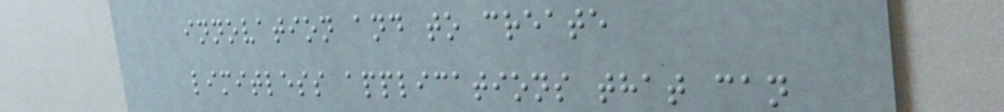innovation and to create
limitless applications that can
